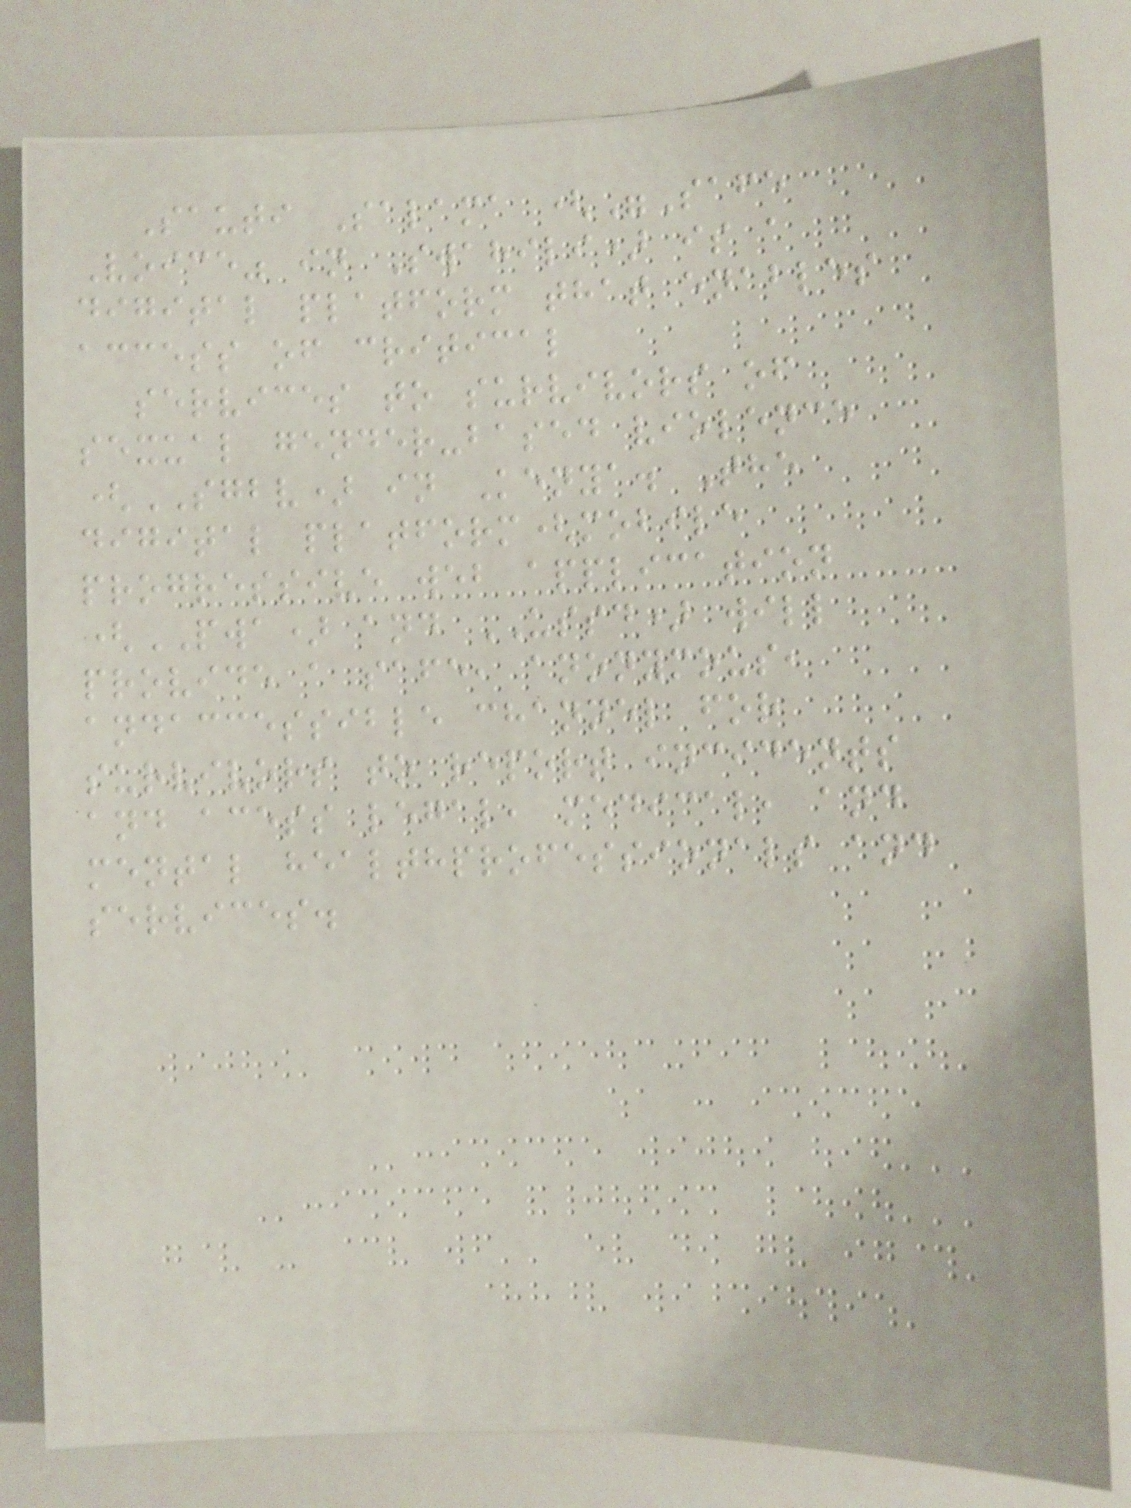Sauti Salama ("Safe
Voice" in Swahili) is a
digital platform that enables
access of critical
services to survivors of
sexual gender-based violence
(SGBV) in Kenya. The
digital platform(mobile
progressive web application
(PWA) and USSD) will
provide a safe, anonymous,
andaccessible channel for
survivors to report incidents
and acess legal, medical, and
mental healthprofessionals and
services.
